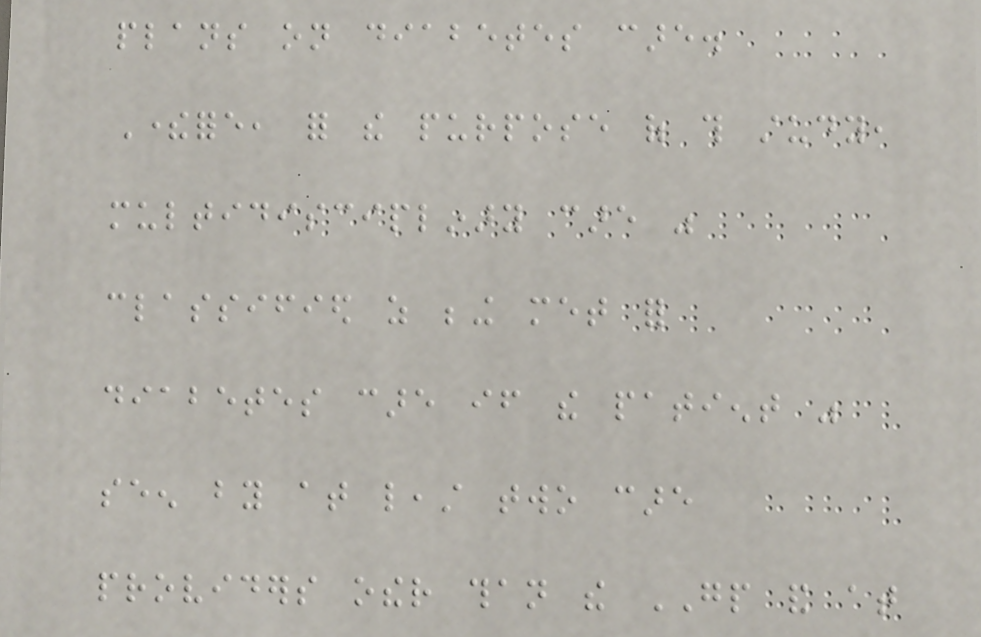plans on diabetes care.
Therefore, for the purpose of this study,
multidisciplinary care was
classified as being met for
diabetes care if the patient was
seen by at least two care
providers other than the GP and at
